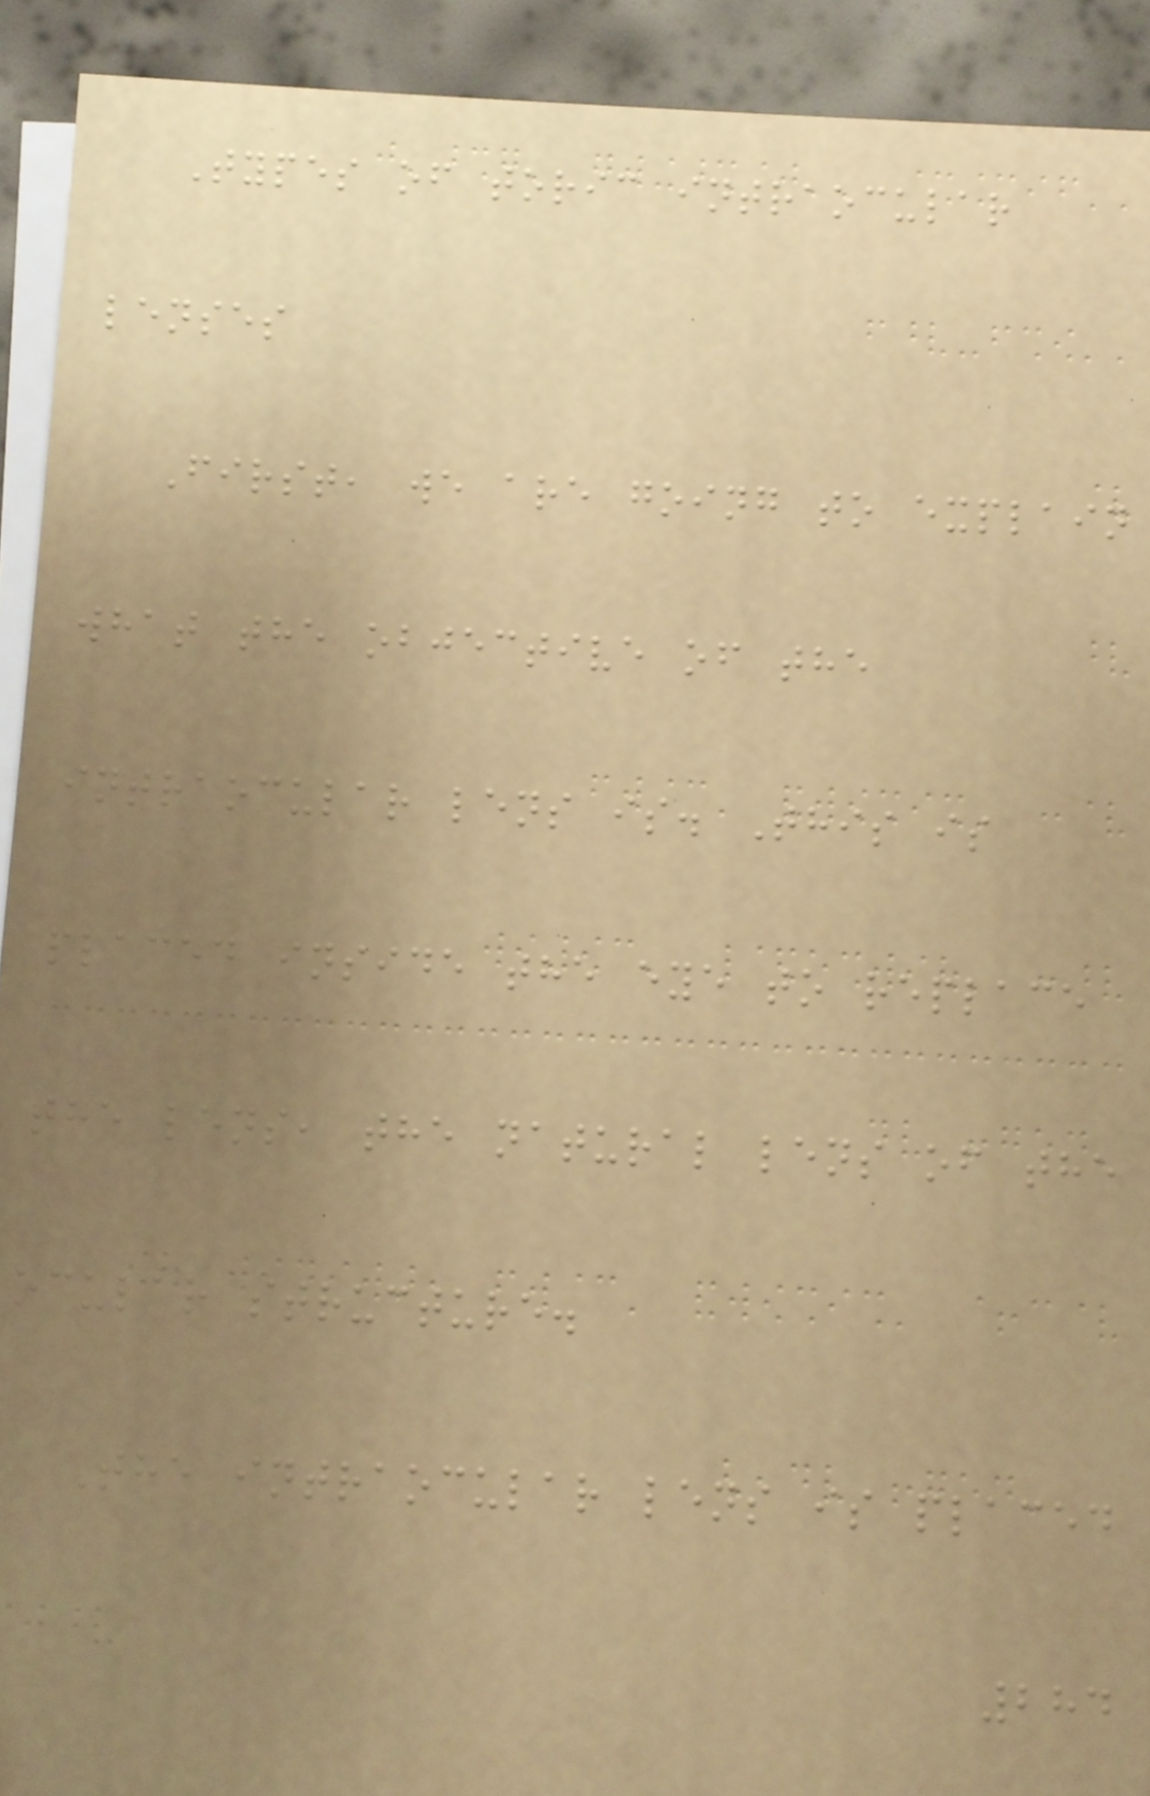Types of toric intraocular
lenses
First, we are going to explain
what the objective of the
intraocular lens is. This is
placed inside the eye to replace
the lens, the natural lens of the
ocular structure.
The intraocular lens is placed
284
